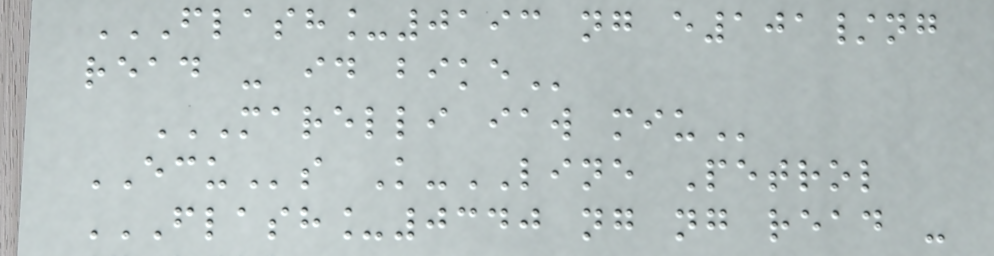FLASH_0193 NG E101/NG
READ - ID BIKE
MARELLI IAW MIU
ECUs K-LINE Petrol
FLASH_0340 NG NG READ -
